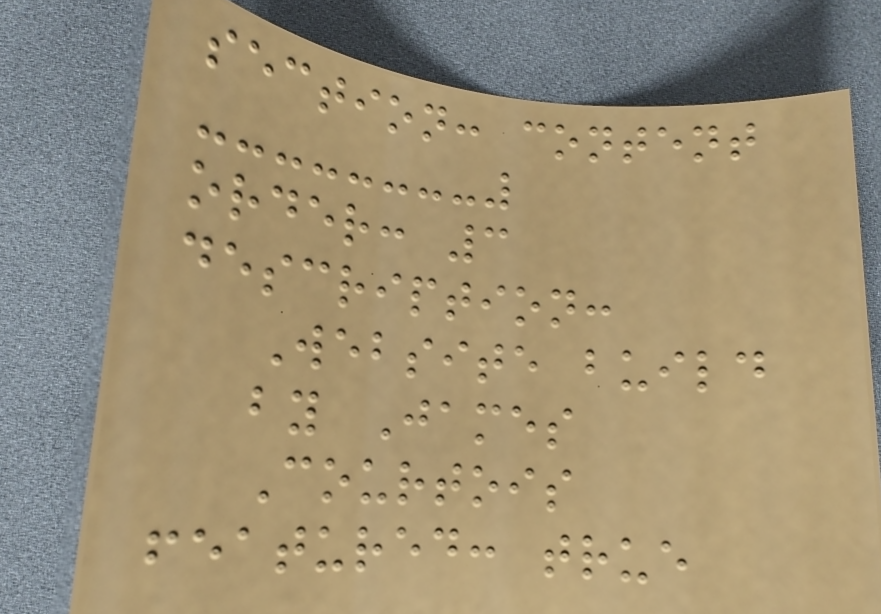section: content
order: 3
description:
Website build
by James
Courtois
featured: true
